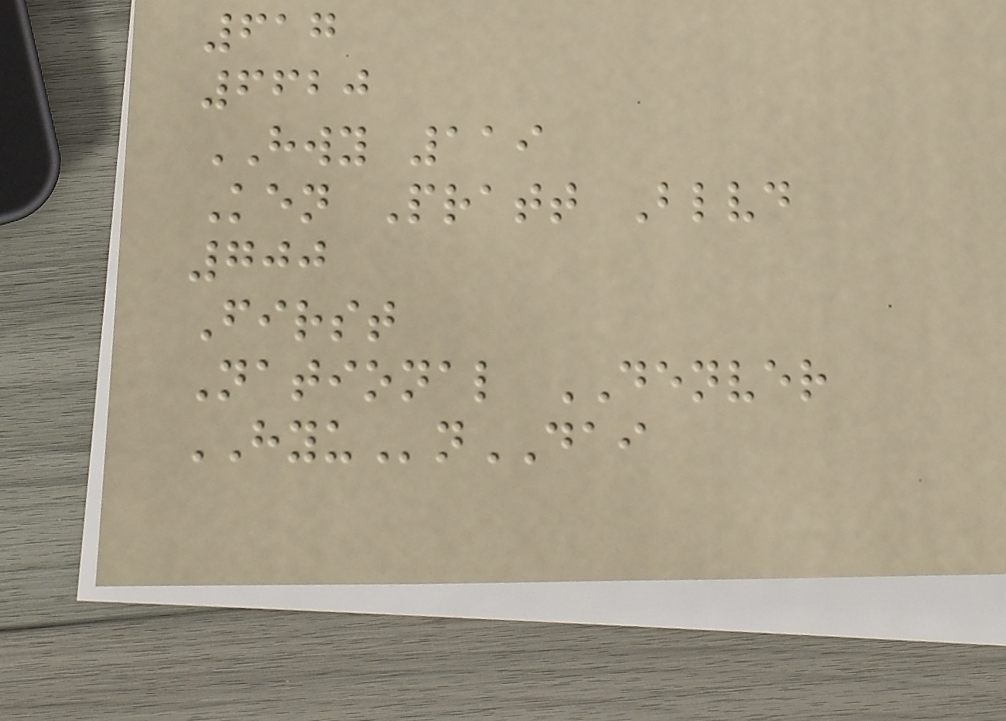617
6620
HWY 119
Ken Pratt Blvd
700
First
National DENVER
HYUnDAI
